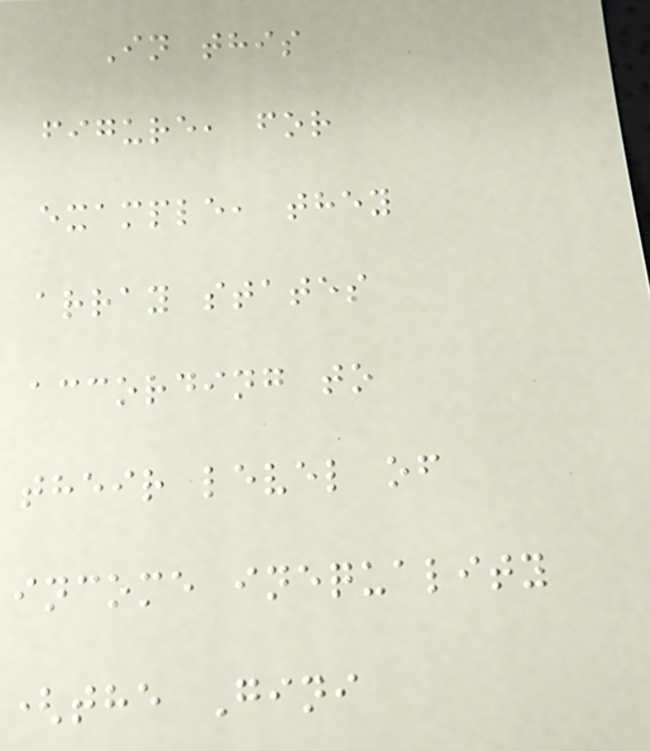In this
figure, for
example, they
array states
according to
their level of
income inequality
(the Gini
